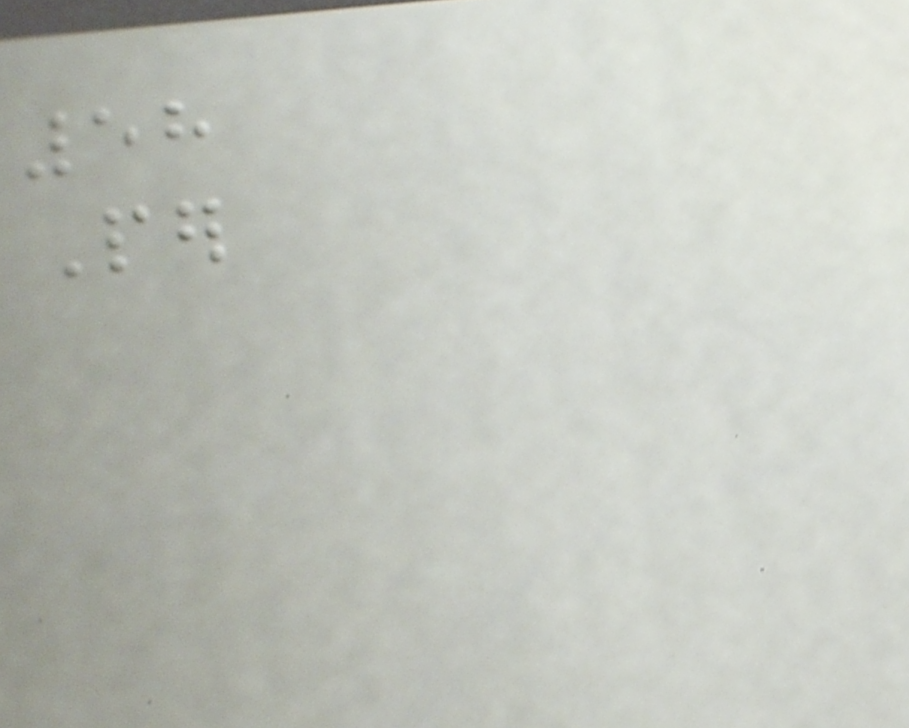58
Per
